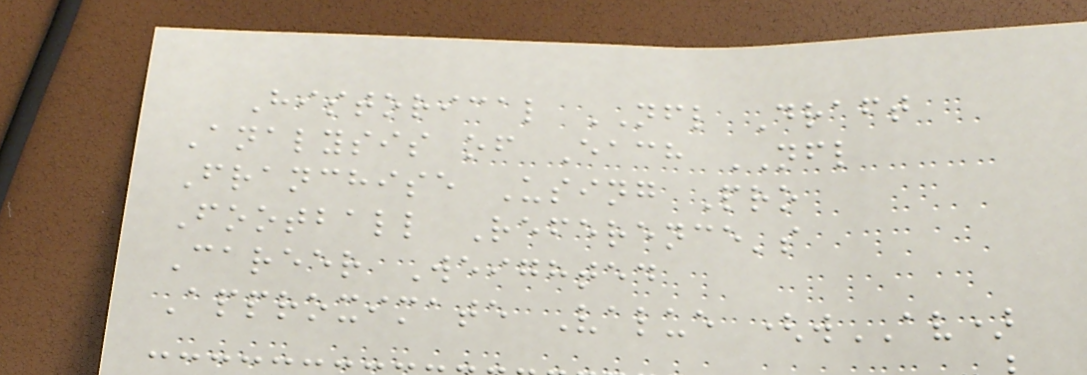Historical NFL Draft
Analysis of Each NFL
Franchise Using Pro
Football Reference's
Career Weighted
Approximate Value (wAV)
